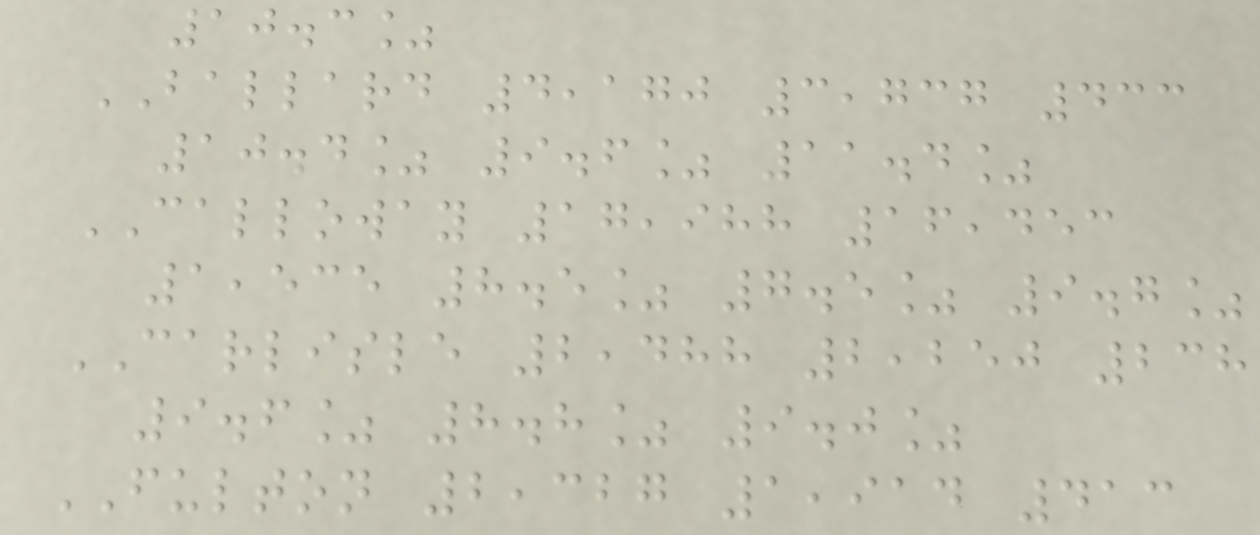10.3%
BALLARD 4,170 3,737 433
10.4% 9.6% 11.4%
CALLOWAY 17,988 16,453
1,535 8.5% 7.5% 9.7%
CARLISLE 2,488 2,250 238
9.6% 8.8% 9.0%
FULTON 2,327 1,914 413
